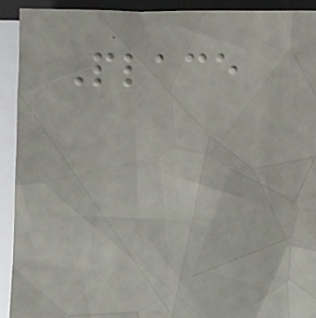Place
